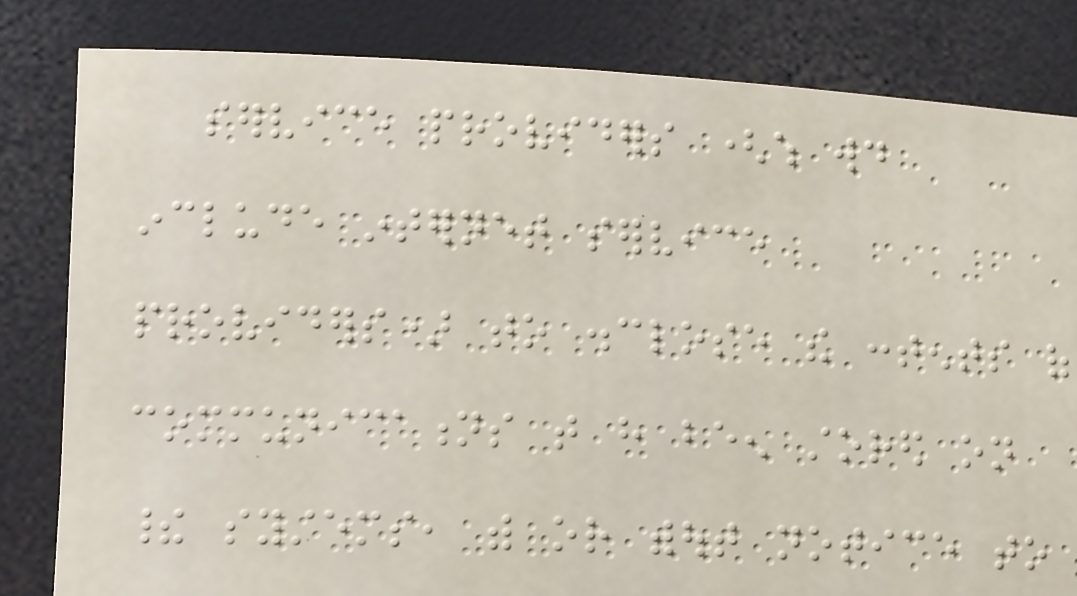service providers (which would
include internet service
providers) to disclose the contents of
communications that have been stored on
their systems, with or without notice to
